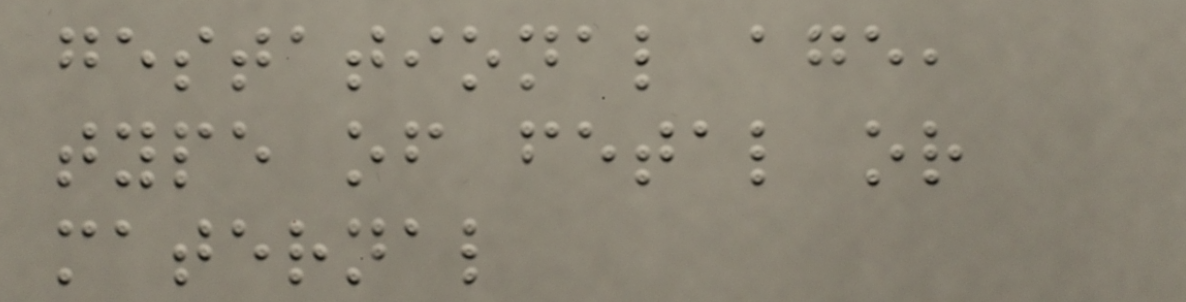gestational age,
type of fetal or
maternal
